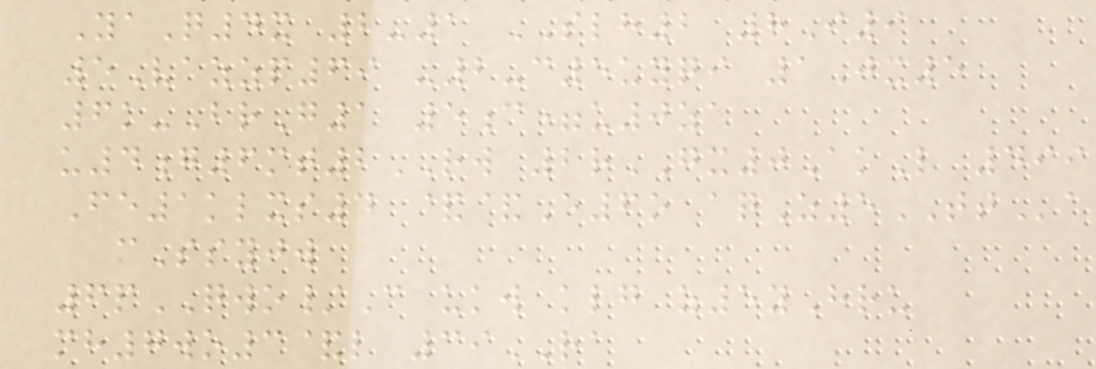YaQ4x 2-1 SLH2 8I9
5Vazzp69 -2-c5uyqi 1Jx5
6k-BrG1 5c=u0za
u4g6mt2RW 2rGX0AkL 499
Fe1klxs4 &&E6o aqZ5TTa
cSsyjw
6pQWO/C ukw klg z5yHru
mh7wo3&l 39RA
